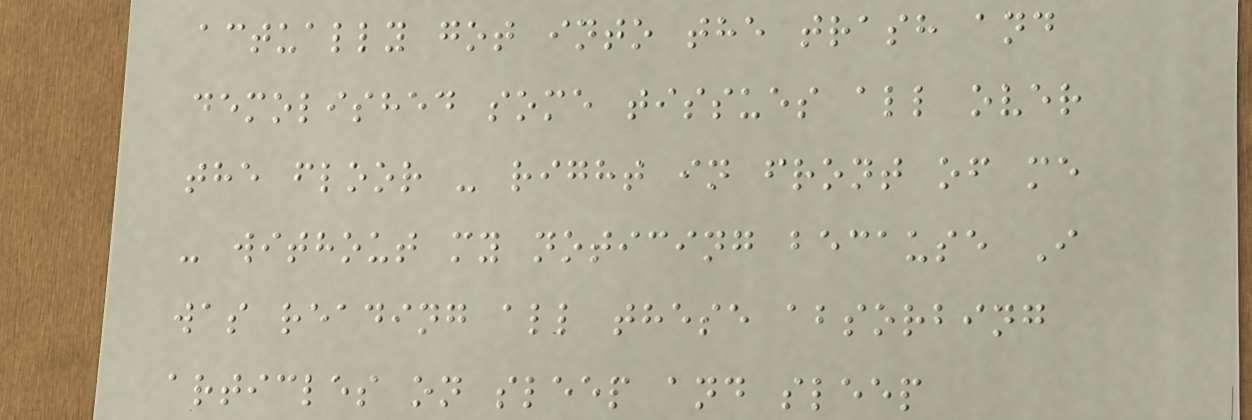actually got into the trash and
demolished some tissues all over
the floor - right in front of me
- without my noticing because I
was reading all these absorbing
articles on sleep and sleep
